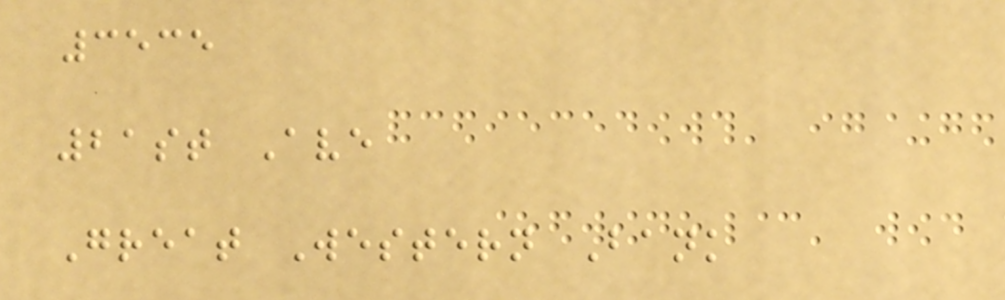3535
21st Ave
Great Western Bank
